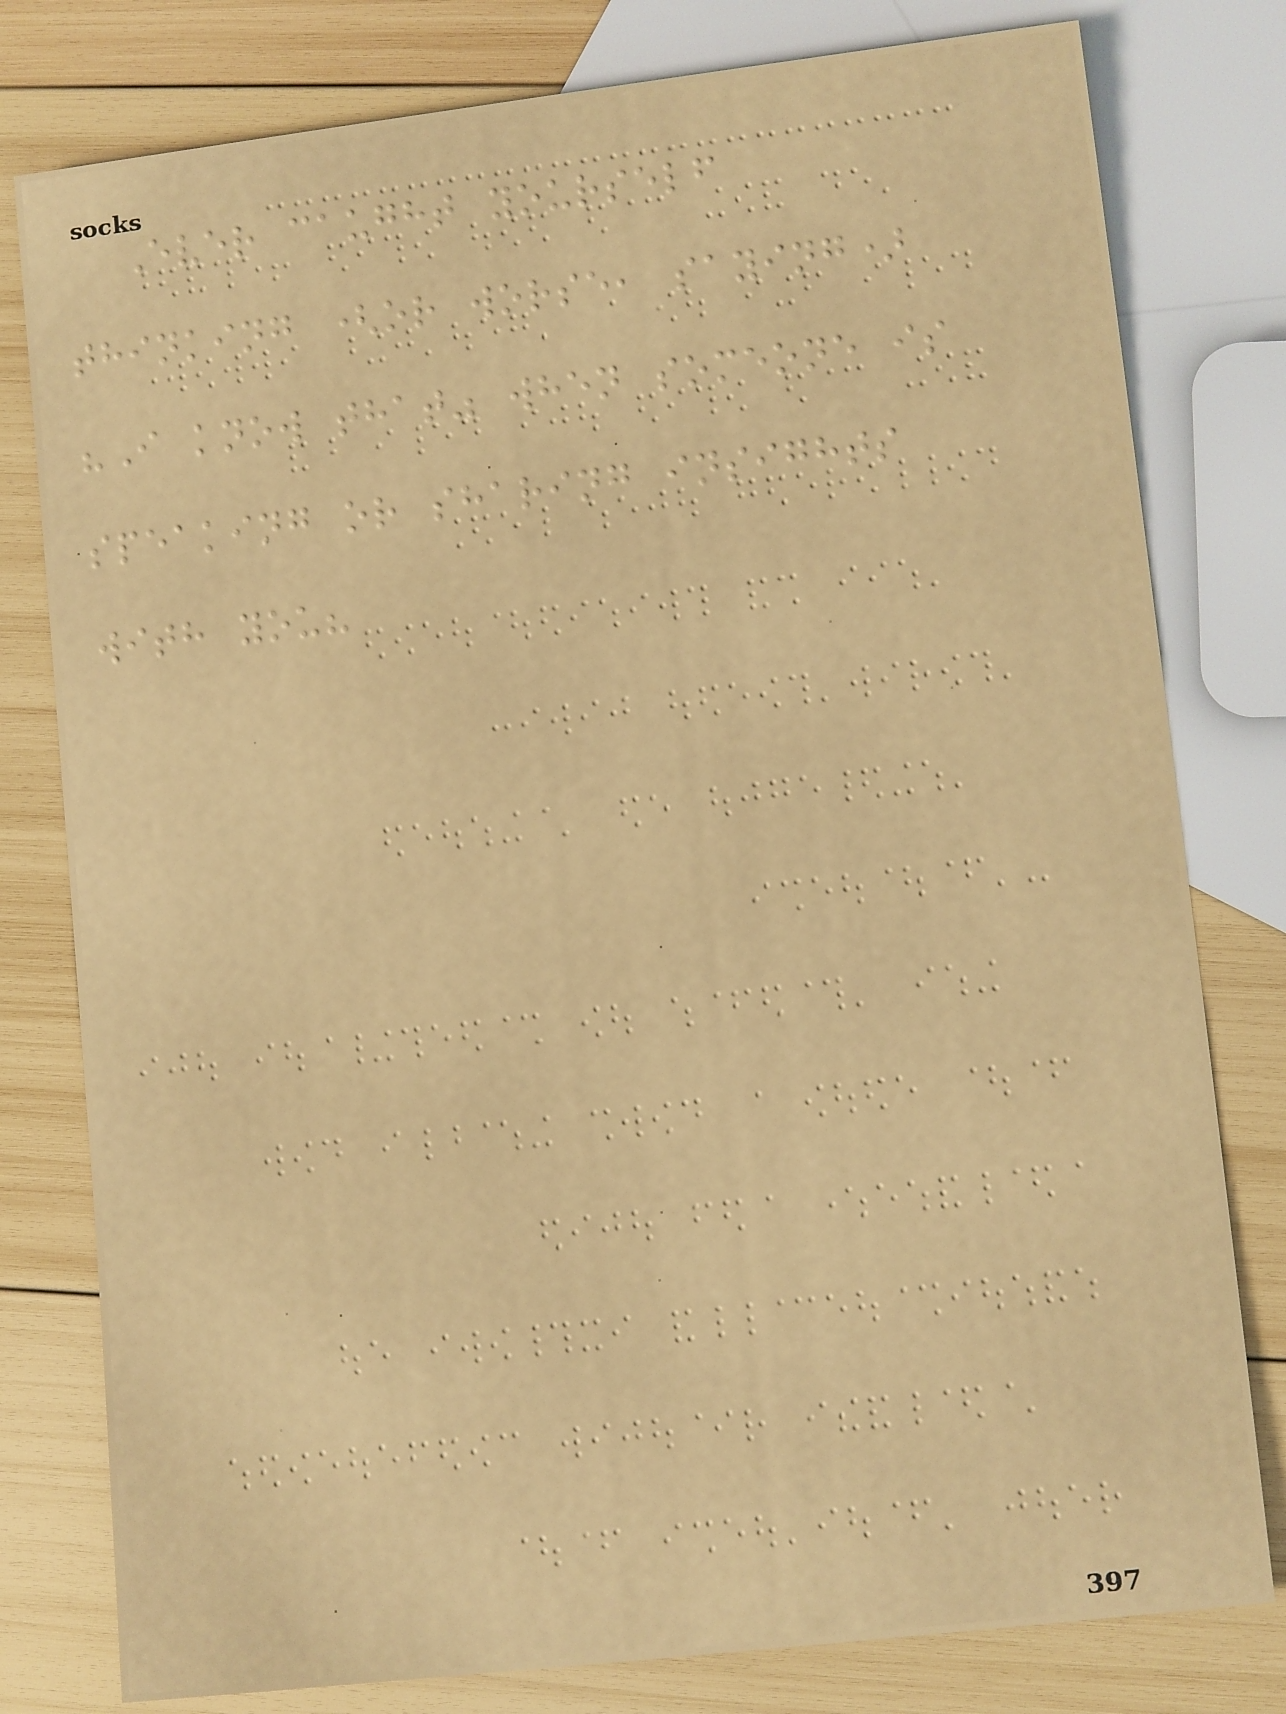Ever caught yourself
thinking (or worse, saying)
"I know that" when someone is
speaking or sharing insights
with you?
